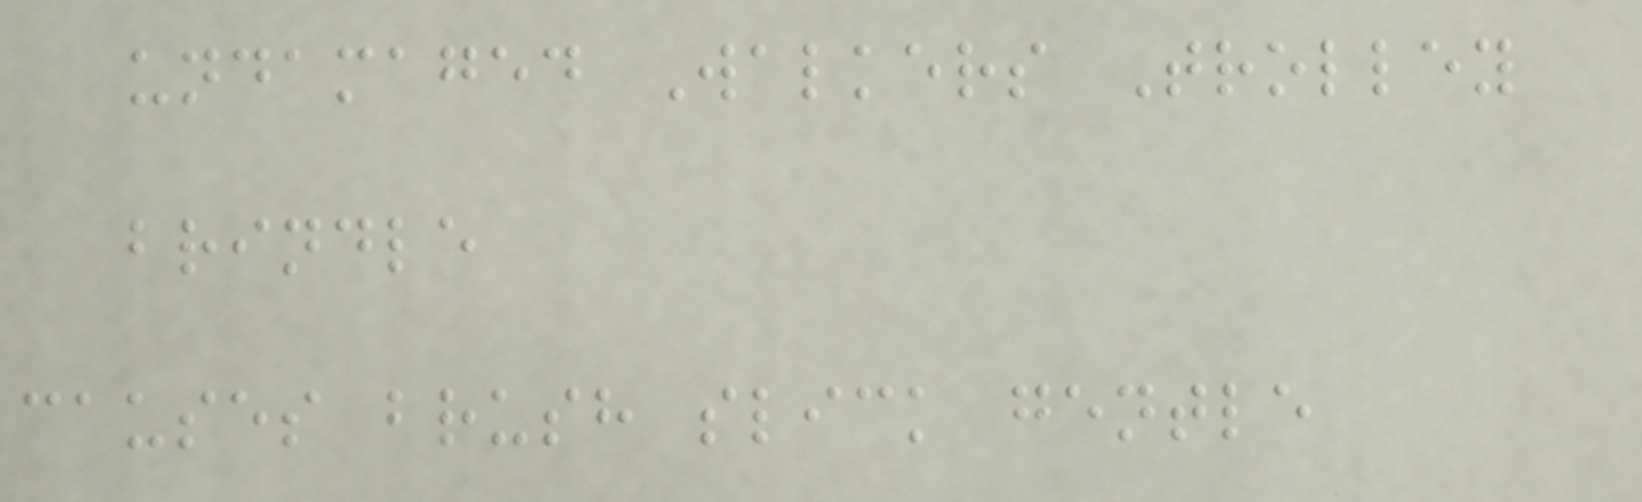undamaged Walkers Trolley
brindle
causes brush slick gentle
